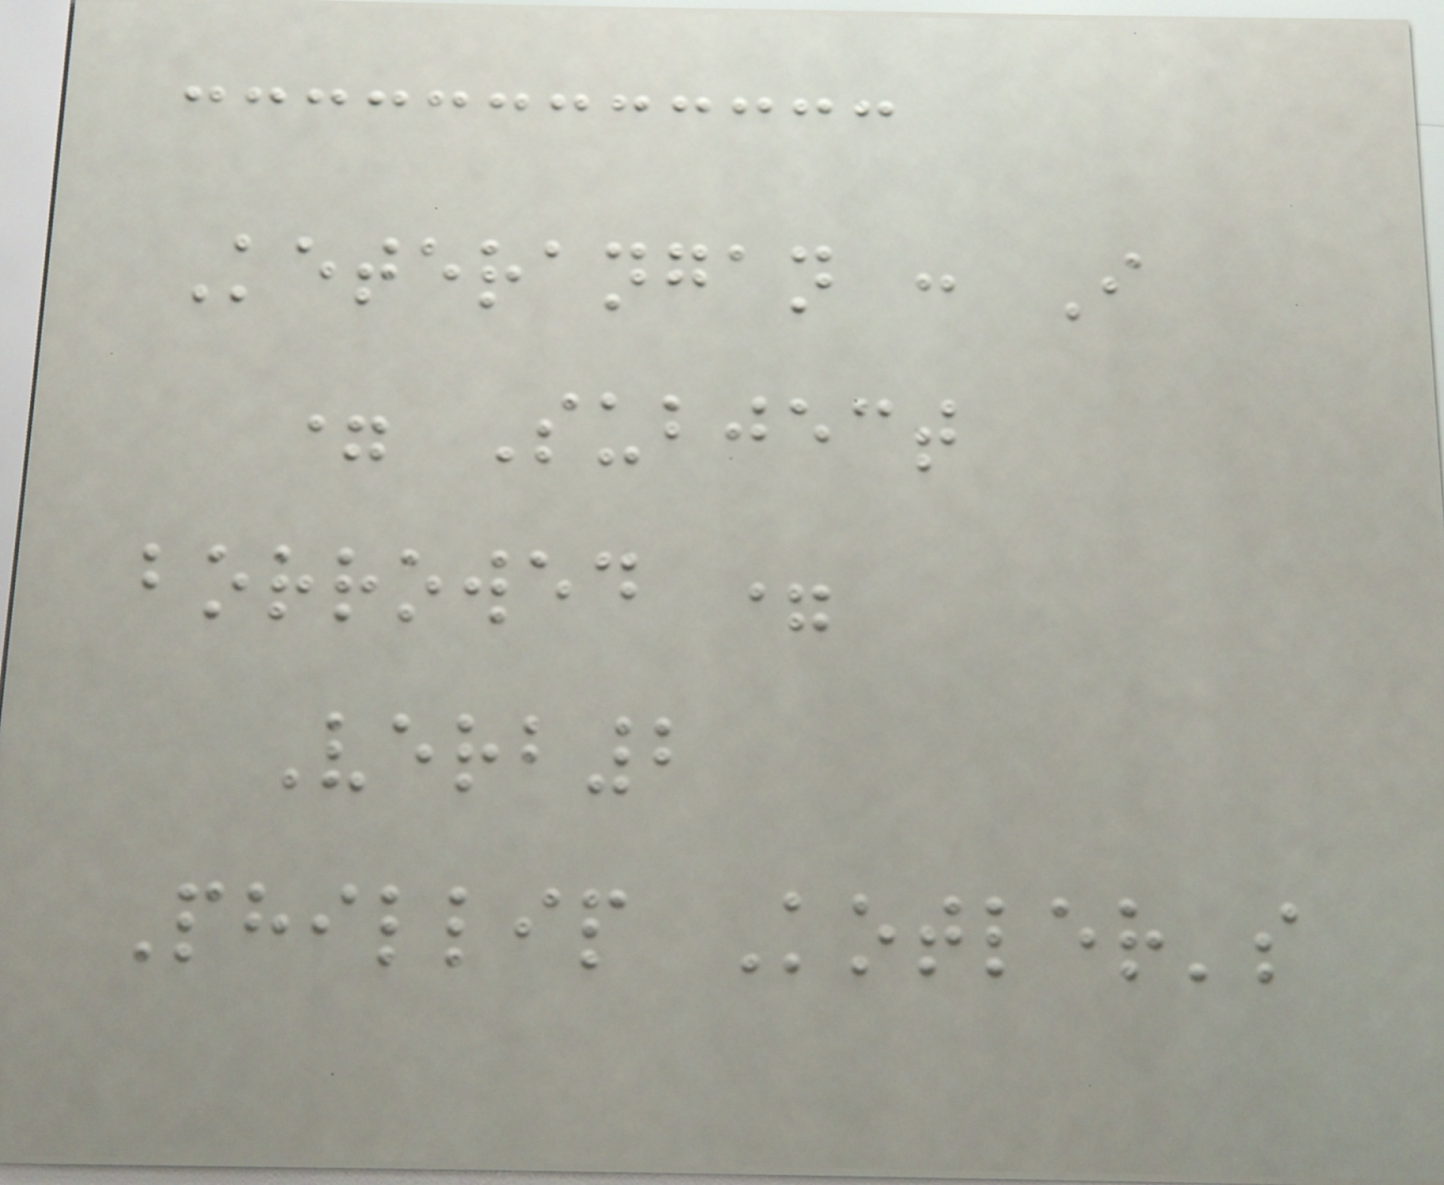Keterangan : I
= Subject
borrowed =
Verb2
Phillip Kotler's
